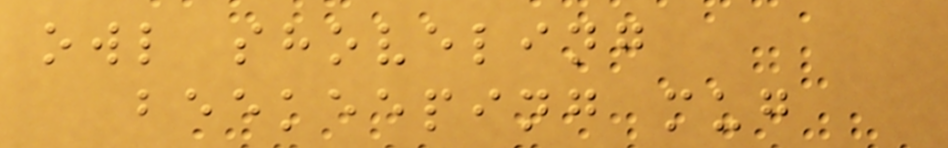owl shoveling
beekeeping mug
